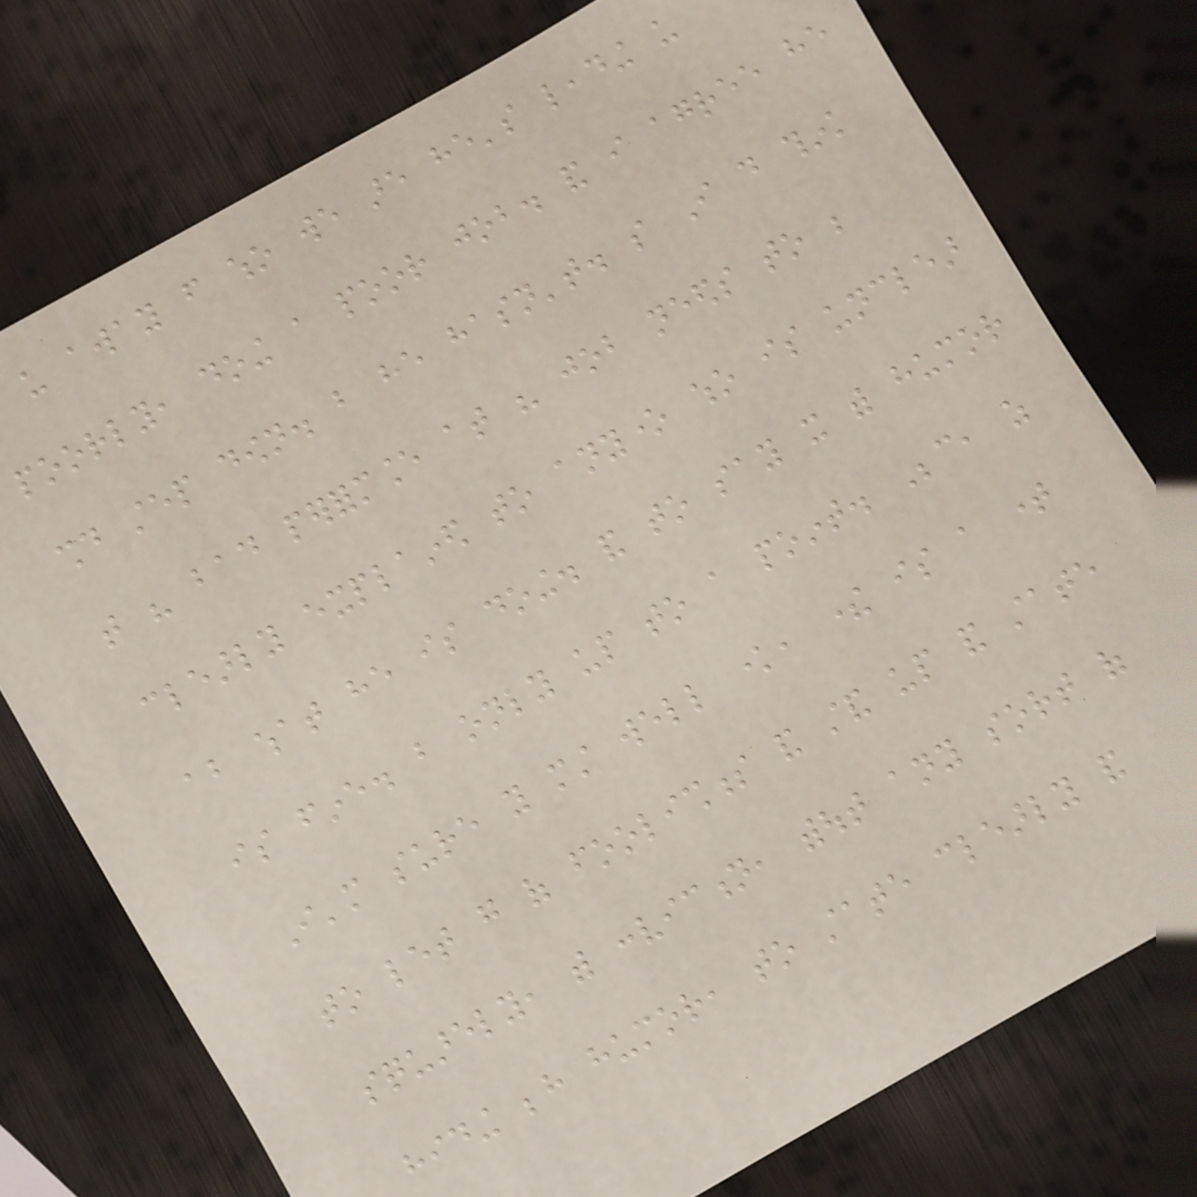us away from who we are he's leading us
poorly, doing a poor job. and i agree he
should step down. but he hasn't. so I do think
that his bad performance at his job needs to be
clearly explained to anyone who is unclear
about what he is doing. and to say it with humor
is fine. but only up to a point. Because, as
I'm sure you must well know, there is a time
to let go of foolishness and stand up and state
squarely, with conviction, without any sort of
hiding behind humor, to state clearly and
